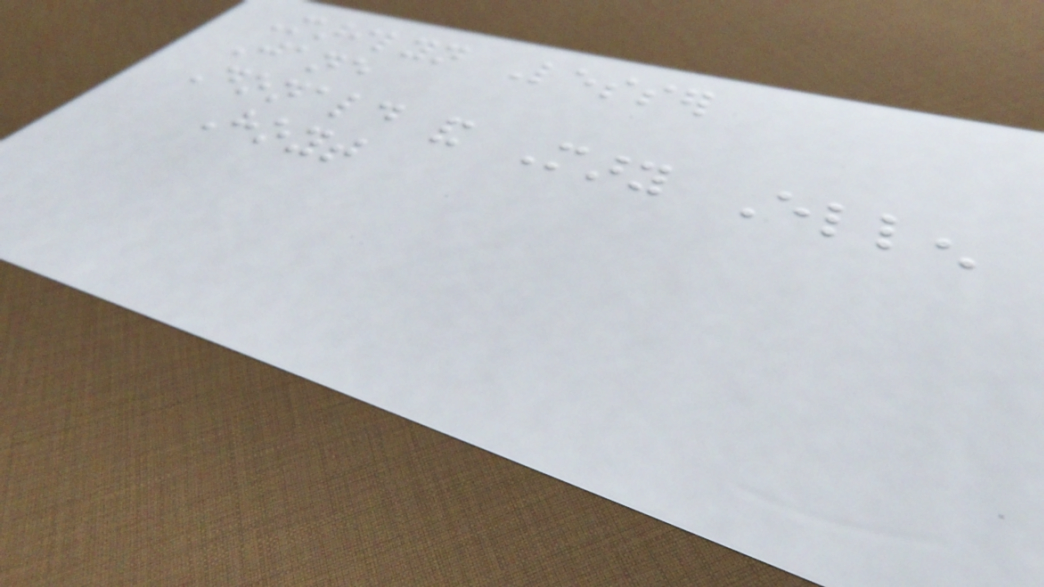Marilyn Lesser
Jane
Donald and Mary Ellen
Hoyt
